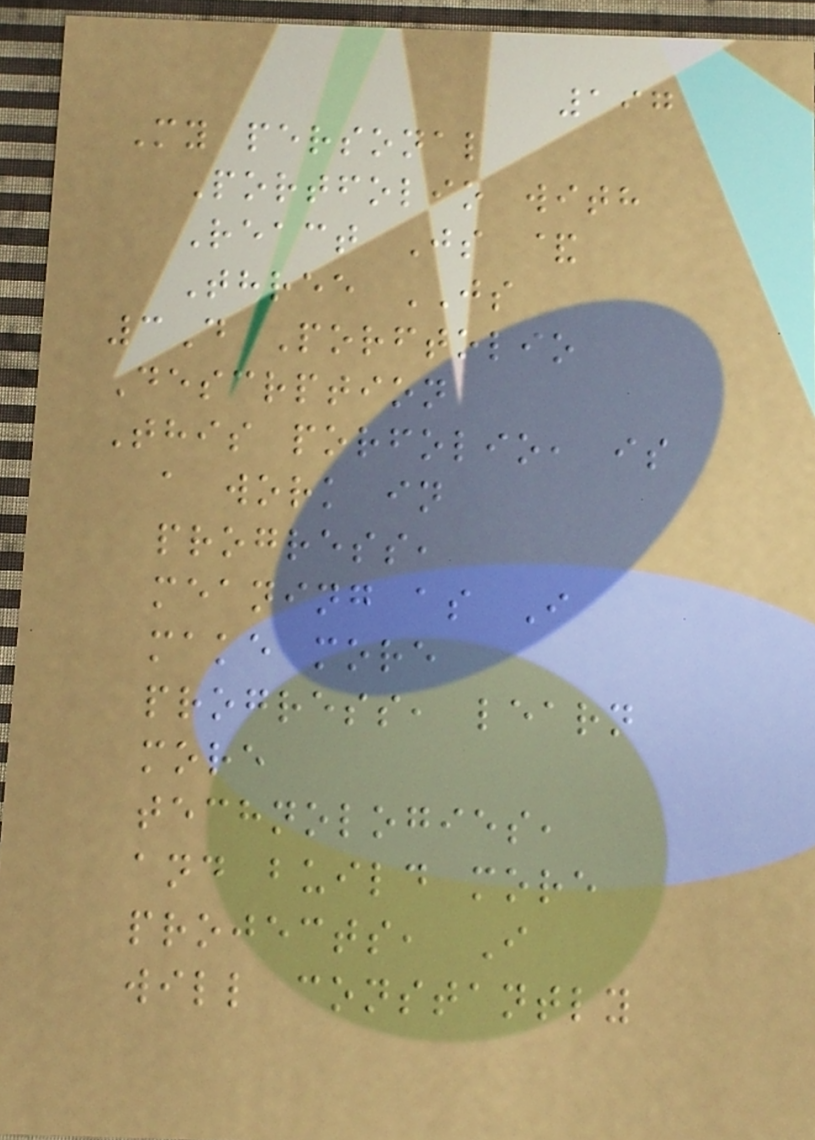197
My personal
Portfolio with
React Js &
Three JS
3D Porftolio
Descrption
This porfolio, is
a work in
progress,
meaning as I
make more
progress, learn
more
technologies,
and build more
projects, I
will constantly
